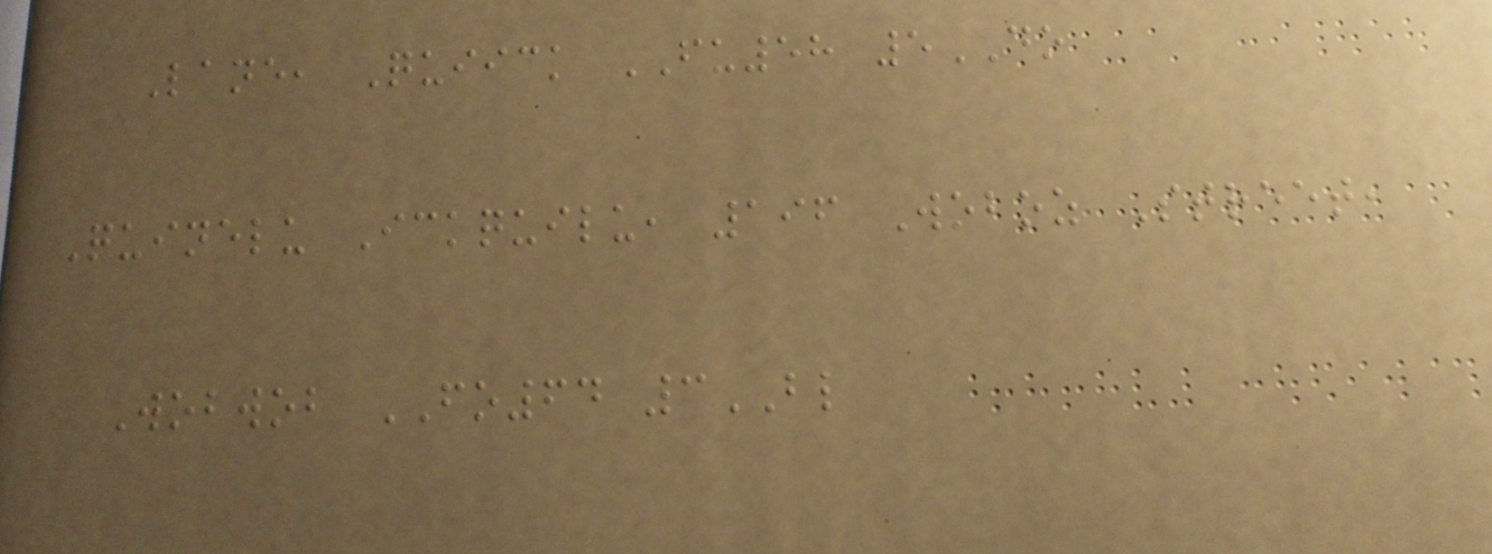Lane, Quiick FU58 5DO
Quinelu Ickquilu, 196 Woboz Street,
Wobwob FO64 3BL
